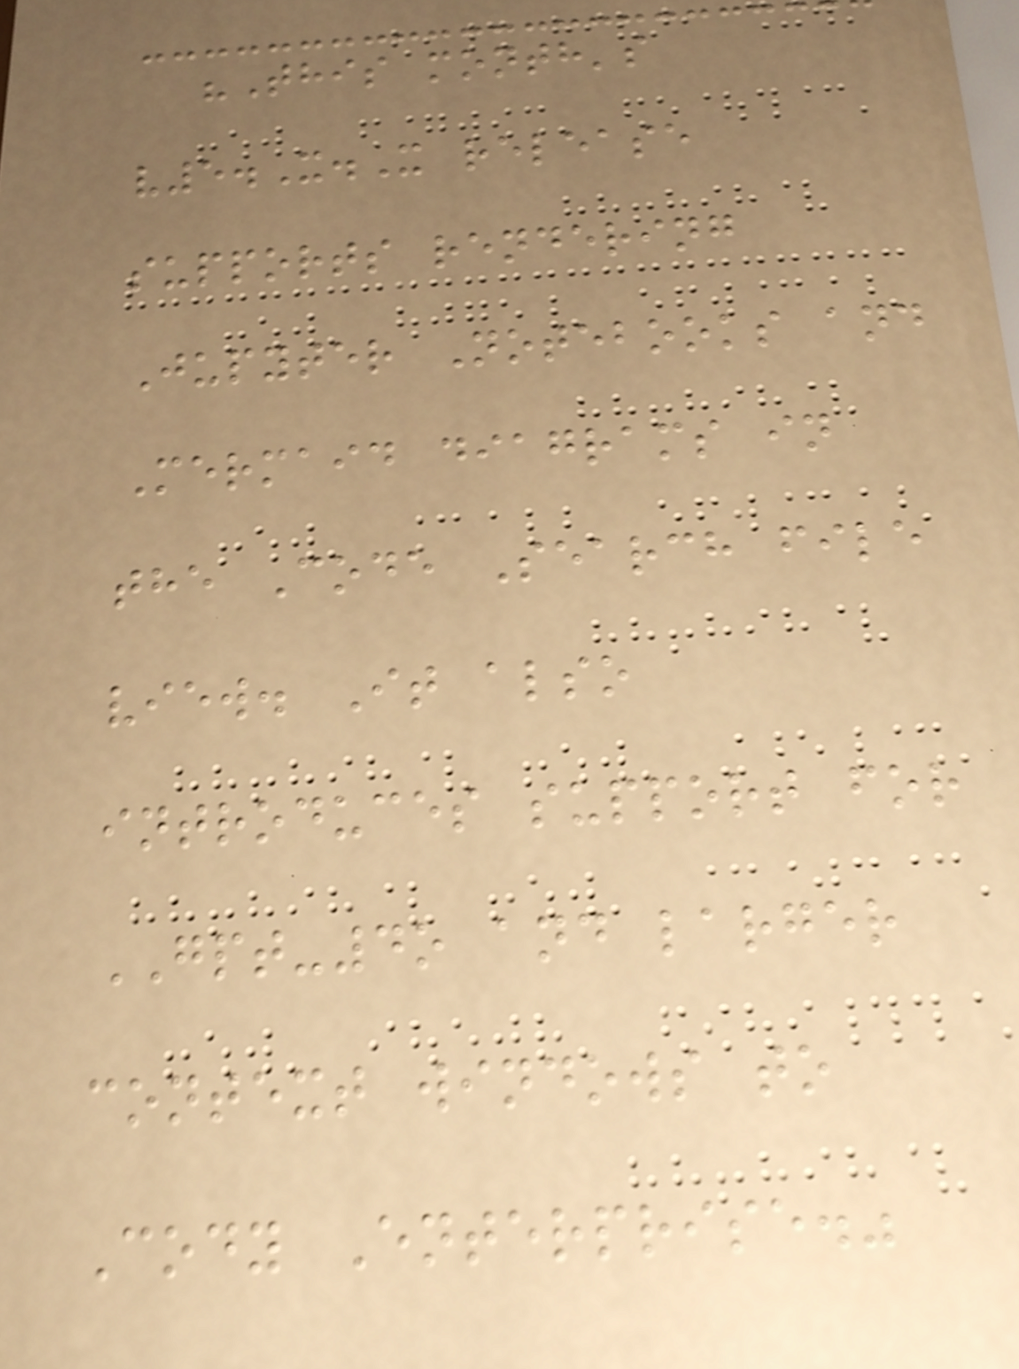"This month's
v5.X.X release
supports rendering
Jupyter Notebooks and
Mermaid diagrams in
the Code Search file
view. It also
introduces support for
GPT-4o and larger
context windows to
Cody Enterprise."
